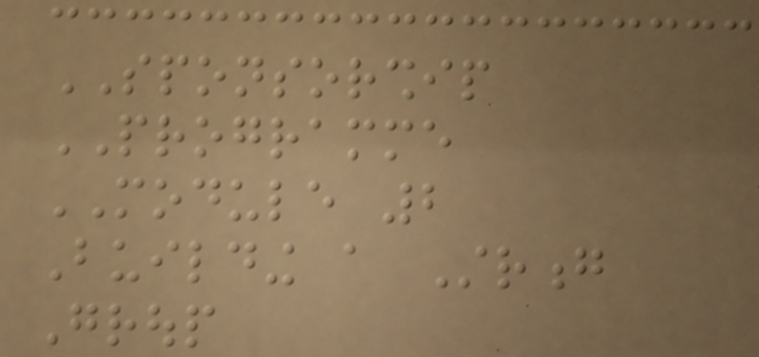SPONSORSHIP
PROGRAMME
MODULE 2
Building a Strong
Group
